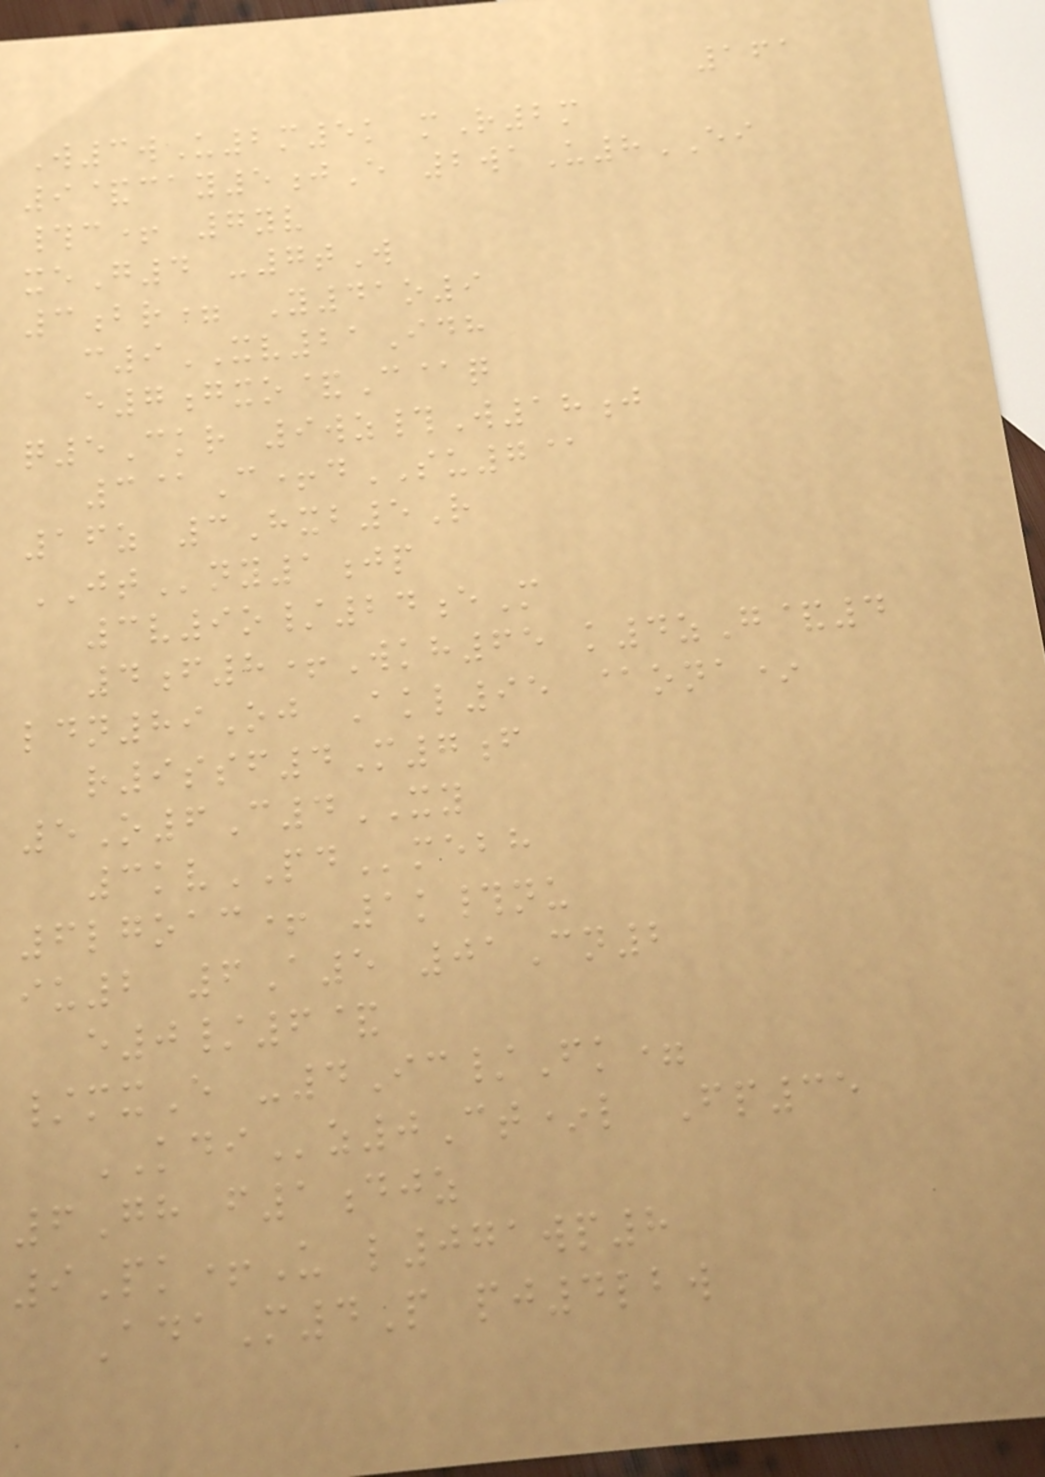161
W3wU2m5k mR2m
9&cay5jE 2waU8EI
#c+ 7yv
xeG4 -7tW
3br= Y41o9
c9XV21Idh
e7gxo&C@q
q5Ckr 9wz#W18j
3@C+dSU7@
16z 3Hxb5R
JTny1jp
3v9o/24eM
4f8+Wkh65 k4zG&4
ldn89Oj Akl95 @ona*
r9ssf4M7f
5O6C4XY
3kvPDmebh
6lgoac+ 1k#nu
iu2 6A5 01Cn2
e0/6&
/mxE -4Ic/Fk=
KDIz0Ct*l Fp35
6Gh f1djz
9Pk+U l071wp8
AdaM4P pj4lbw
